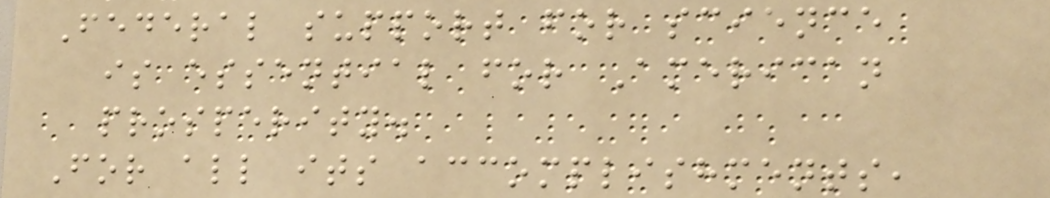Federal support for science
is essential for American
prosperity.
For all its accomplishments,
